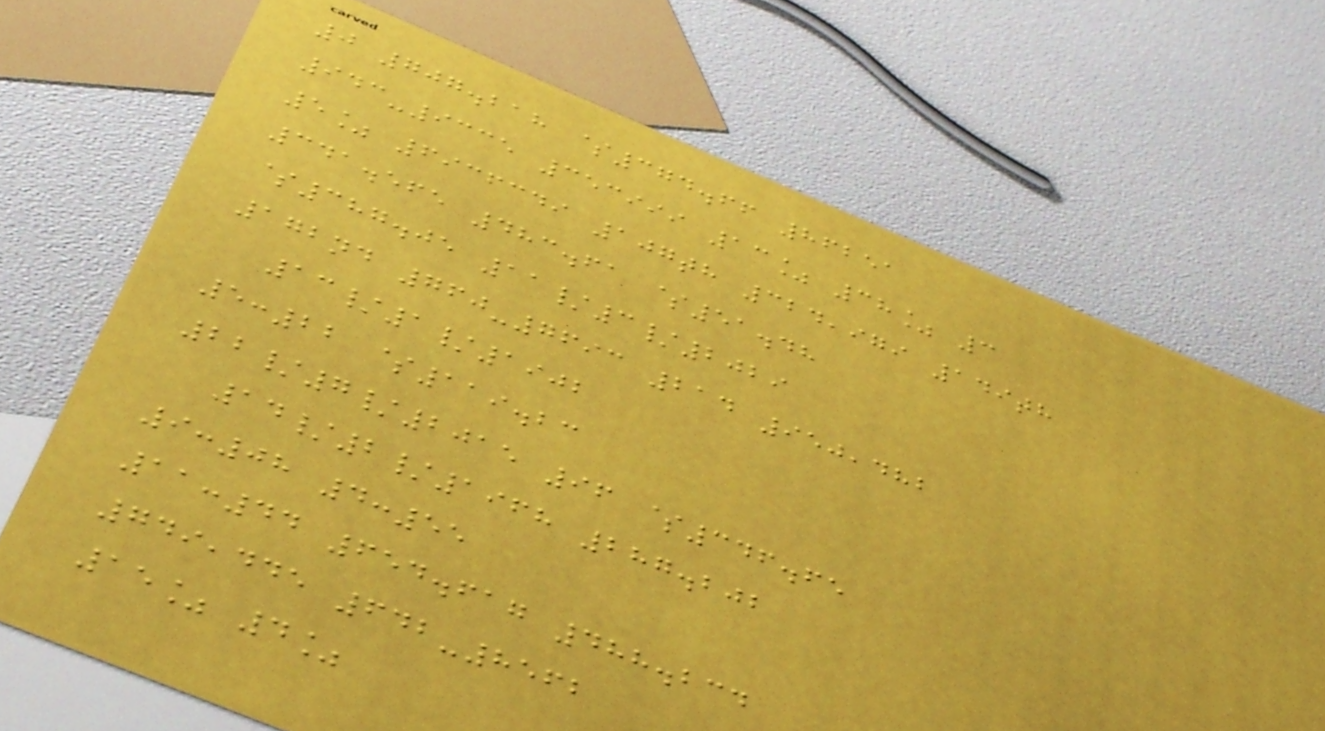0 707.218 $374.66 86251
943-9335 353999 13% 38% 3
5% 6936349 107th 324,979 149th
341.565 483.61 $51.48
$387.05 11/3/2029
172nd 760-7693 214 950,482
13/1/1902
5:22 $119.23
22/7/2015 96 $346.65
14/2/1968 287.202
9:08 4:55
11:44 654.617 488.234
749,445 642-8562
15% 4%
